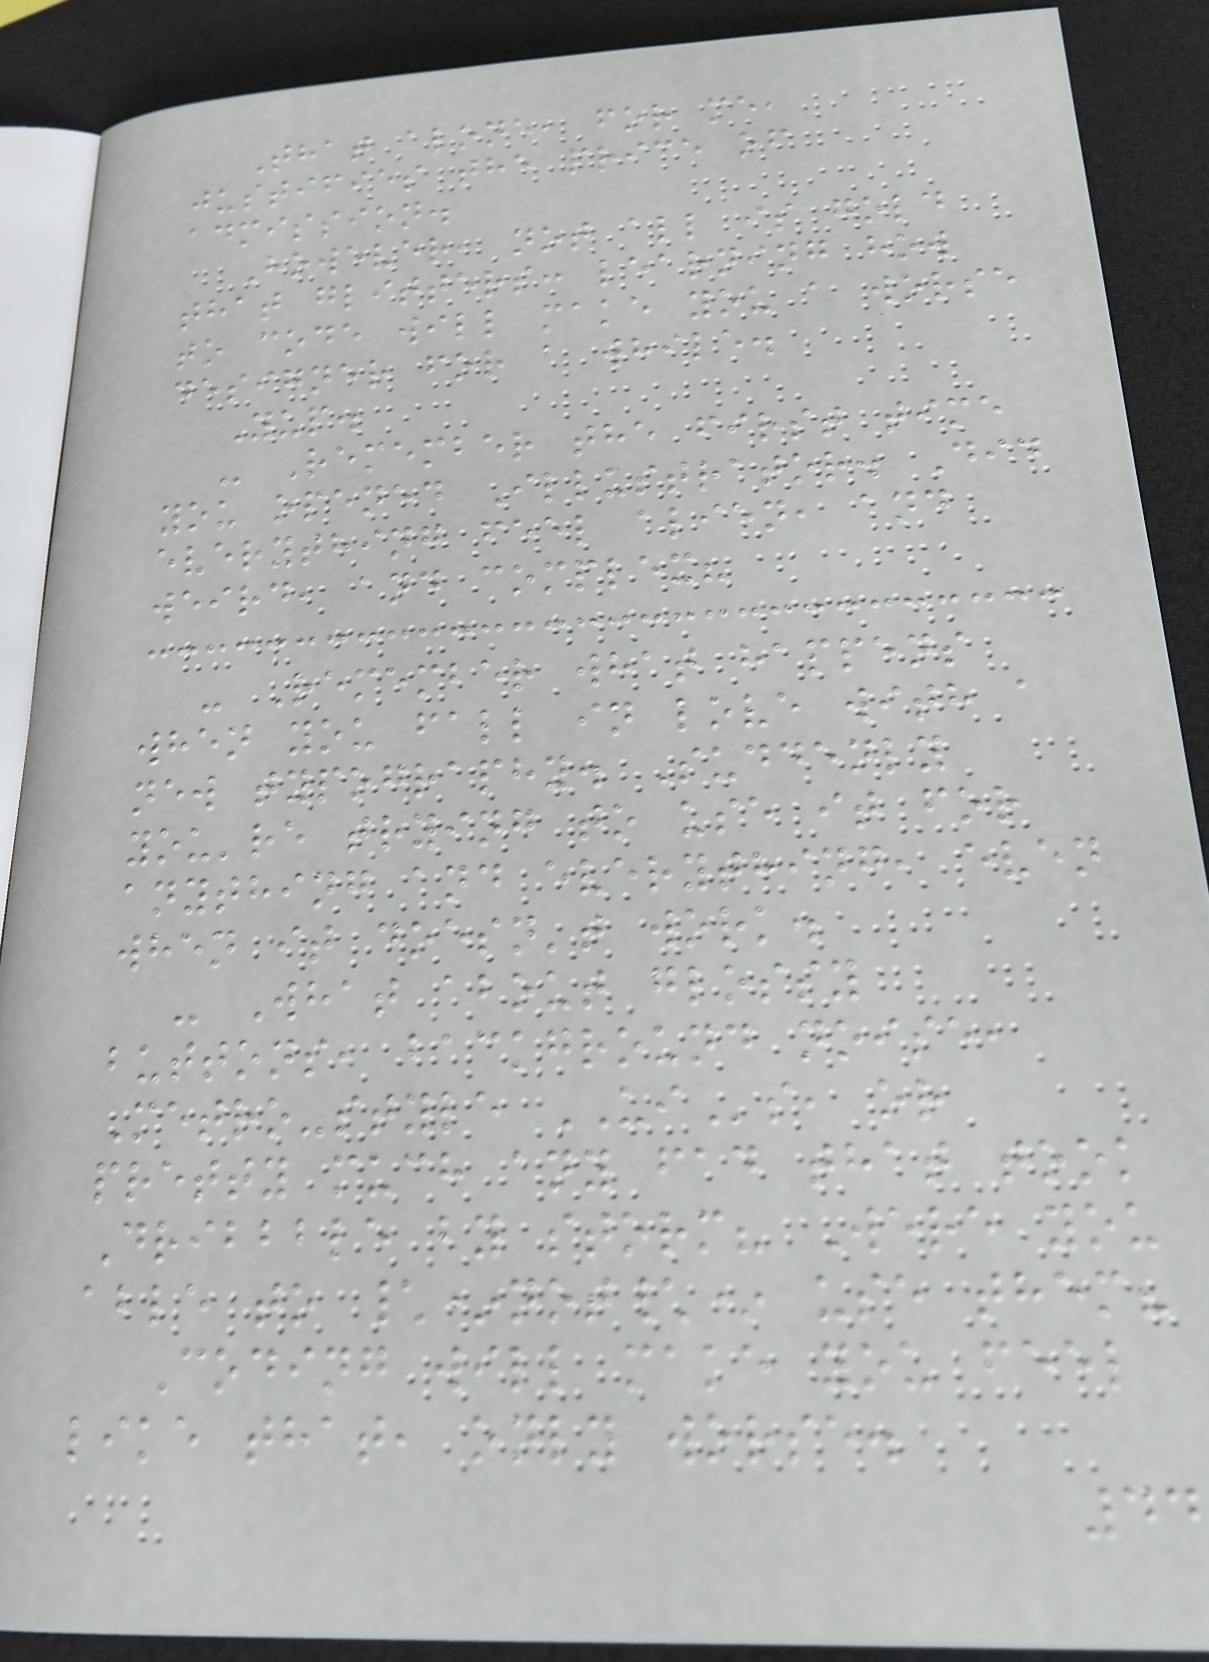That alone, for me,
justifies the price of
admission.
However, not all is gold
that glitters: learning how
to code will make you a worse
designer for a while.
Yup.
- Remember the first time
you opened Illustrator. Did
everything feel alien, and
weird, and complex?
- Remember what happens
when you fall in love with a
new typography. Suddenly
you're trying to use it for
anything and everything, even
when it doesn't work.
- What about glossy
buttons, background noise,
Metro-style UIs, or
pretty much any fad that took
Dribbble by storm? Were you
able to \*not\* use them?
Coding will make you feel
like that, only worse.
44
